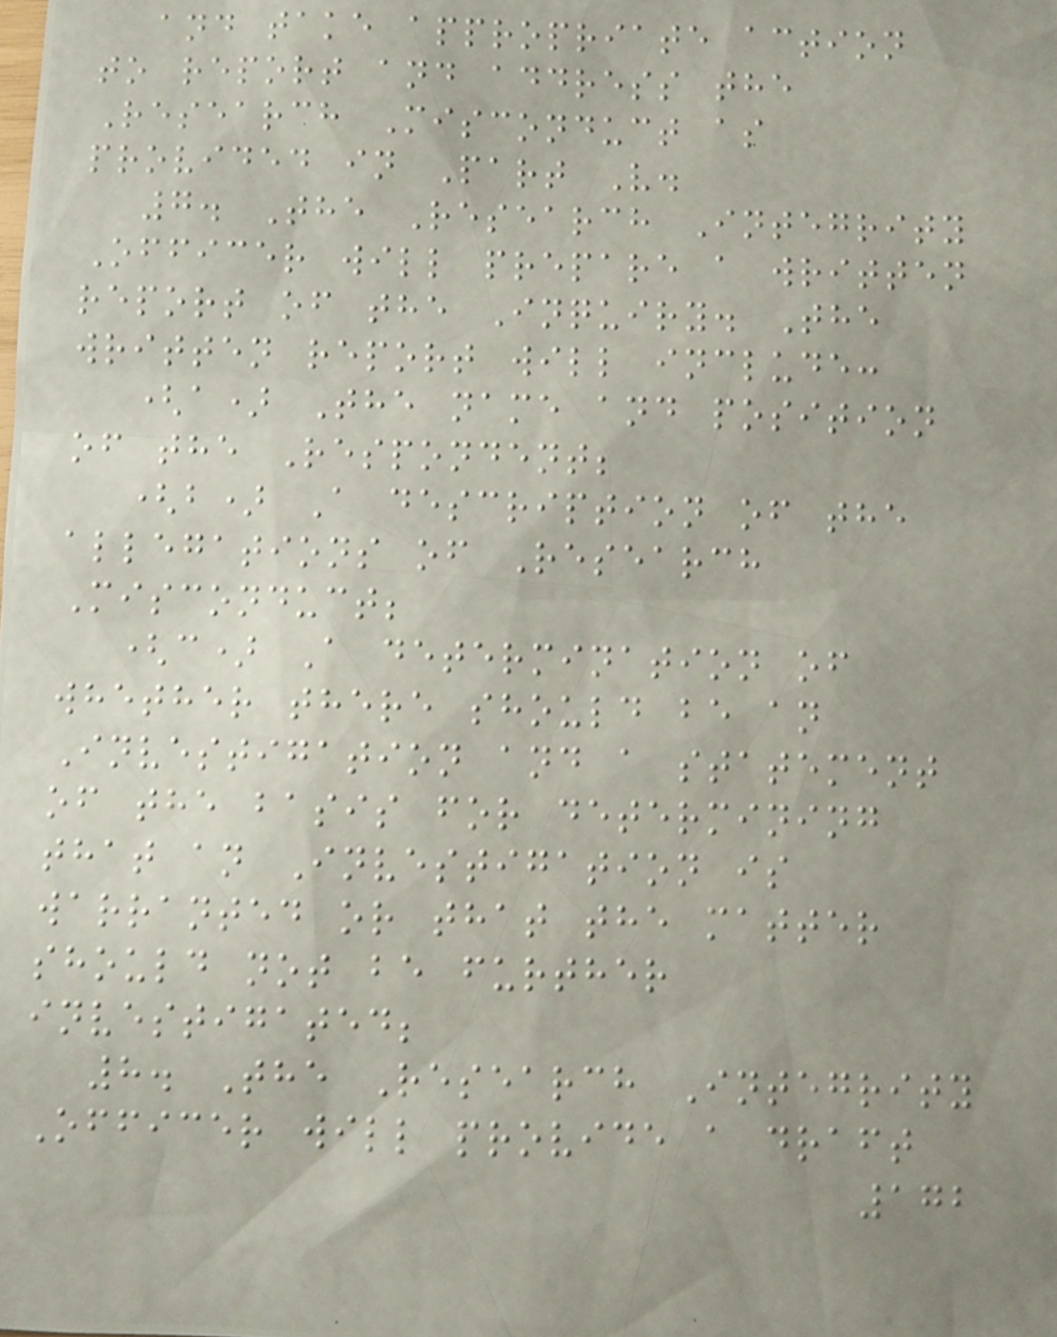and take appropriate action
to report and address the
Research Misconduct as
provided in Part V.
7. The Research Integrity
Officer will prepare a written
report of the Inquiry. The
written report will include:
(a) The name and position
of the Respondent;
(b) A description of the
allegations of Research
Misconduct;
(c) A determination of
whether there should be an
Investigation and a statement
of the basis for determining
that an Investigation is
warranted or that the matter
should not be further
investigated;
8. The Research Integrity
Officer will provide a draft
172
